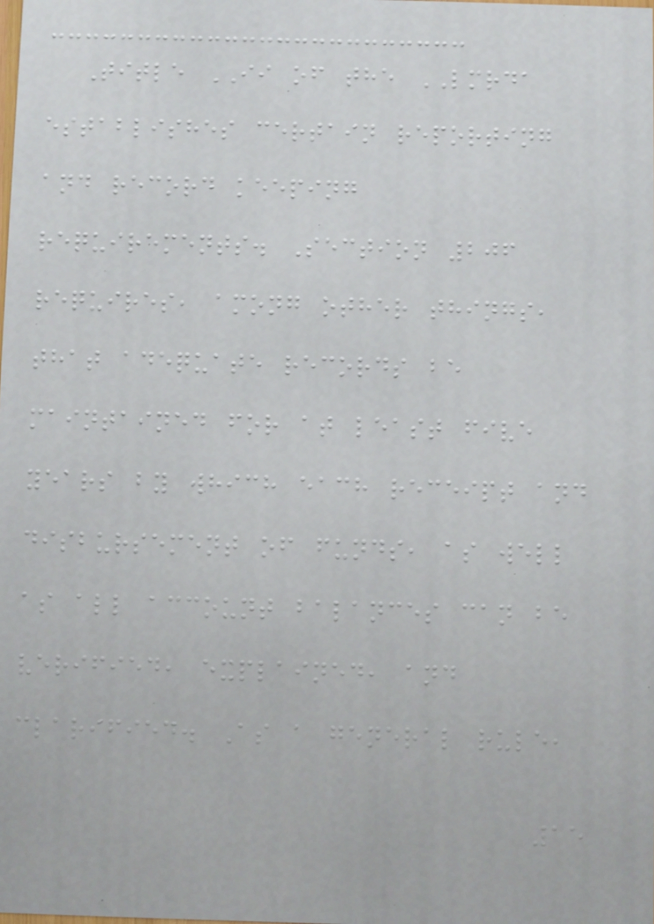Title II of the LMRDA
establishes certain reporting
and record keeping
requirements. Section 206
requires, among other things,
that adequate records be
maintained for at least five
years by which each receipt and
disbursement of funds, as well
as all account balances can be
verified, explained, and
clarified. As a general rule,
15
